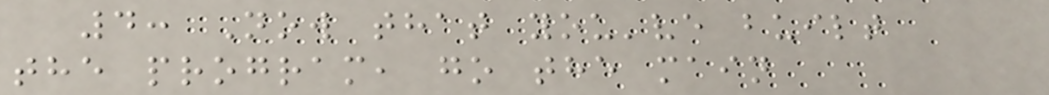4: Now that you've built
the program, go the main
